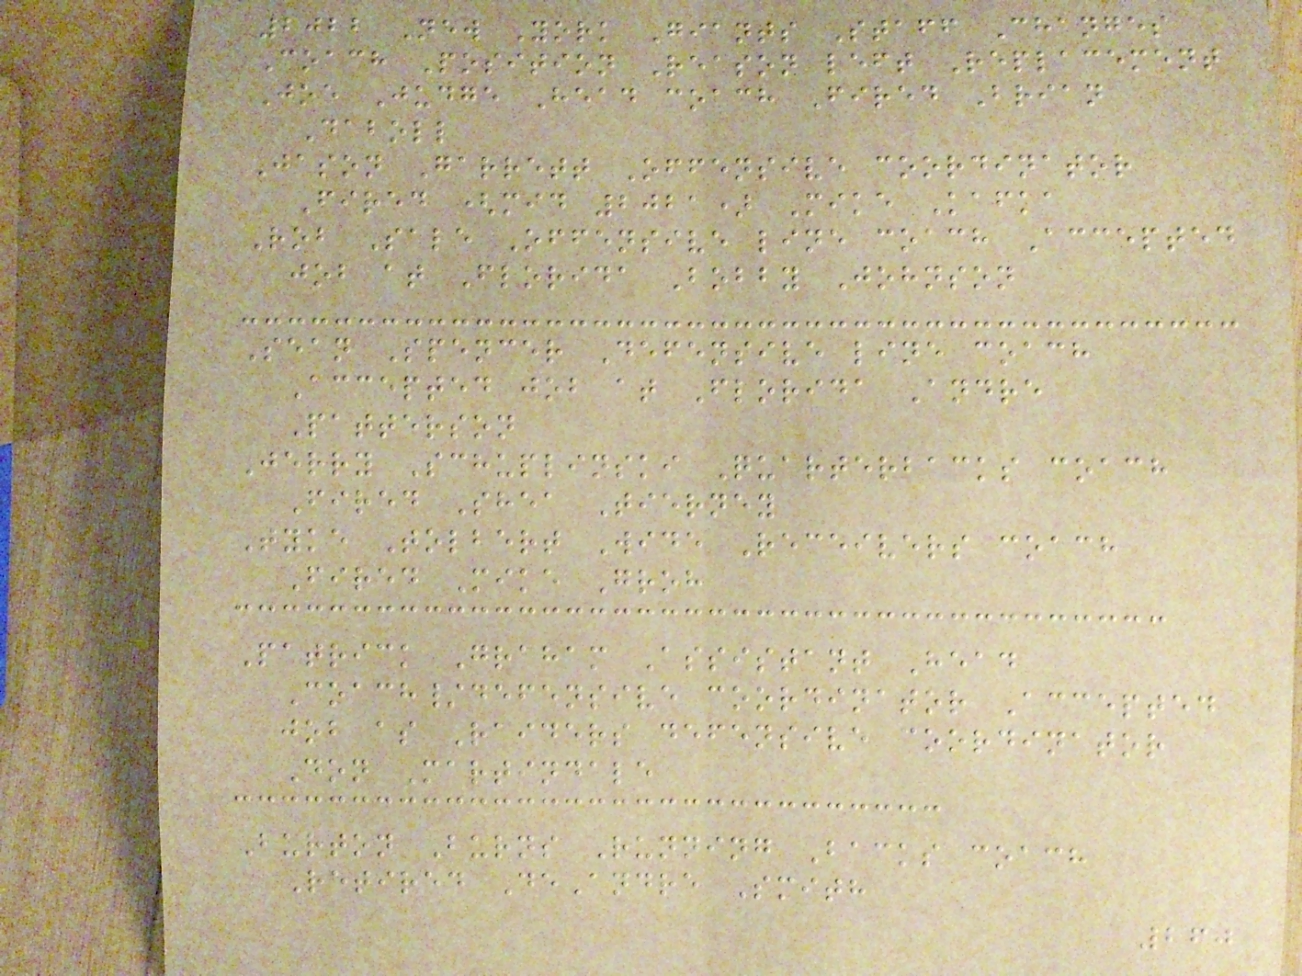2022 New York Giants Staff Changes
Coach Position Reason left Replacement
Joe Judge Head coach Fired Brian
Daboll
Jason Garrett Offensive coordinator
Fired (mid 2021) Mike Kafka
Rob Sale Offensive line coach Accepted
job at Florida Bobby Johnson
Sean Spencer Defensive line coach
Accepted job at Florida Andre
Patterson
Jerry Schuplinski Quarterbacks coach
Fired Shea Tierney
Tyke Tolbert Wide Receivers coach
Fired Mike Groh
Patrick Graham Assistant Head
Coach/defensive coordinator Accepted
job as Raiders defensive coordinator
Don Martindale
Burton Burns Running Backs coach
Retired DeAndre Smith
260
